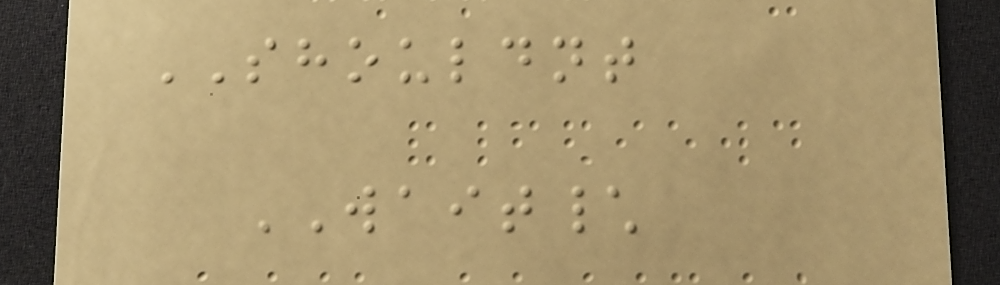SHOULDNT
WAIT\
